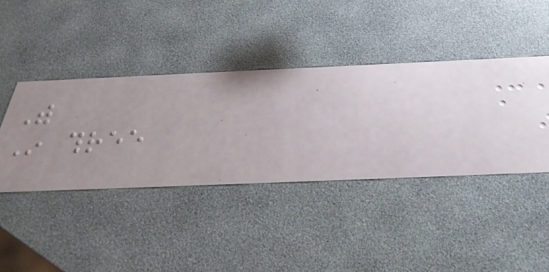With
In three
